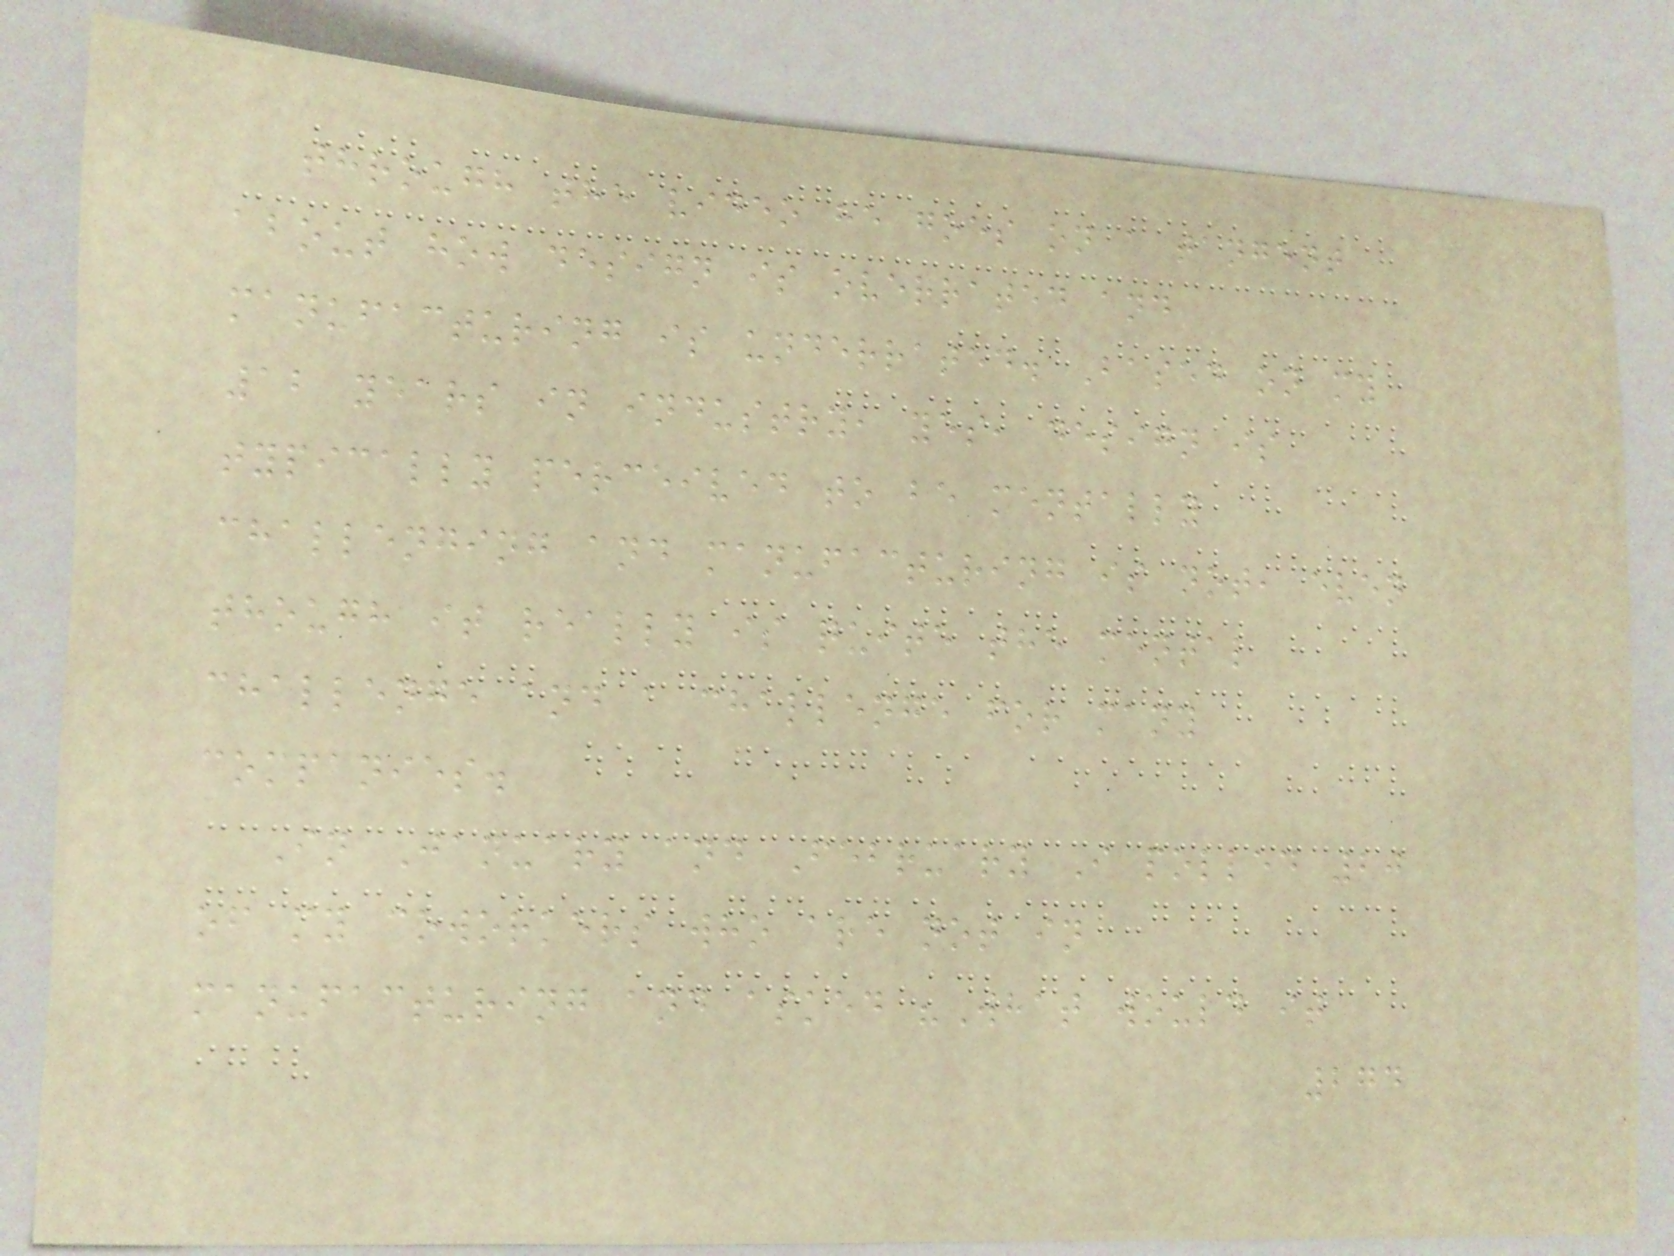through the video he goes on a tangent
about how design is overrated and
manufacturing is underrated. Based on my
12 years in industry, yes, design is
typically perceived to be mentally
challenging and manufacturing is not, even
though it really is quite the mental
challenge and a challenge for many
companies.
In January and February I polled 20
of my coworkers who are not in
manufacturing and asked "What would it
274
